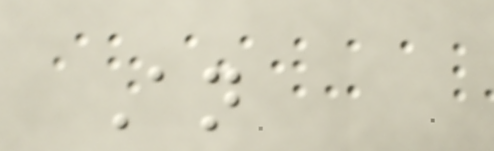An
